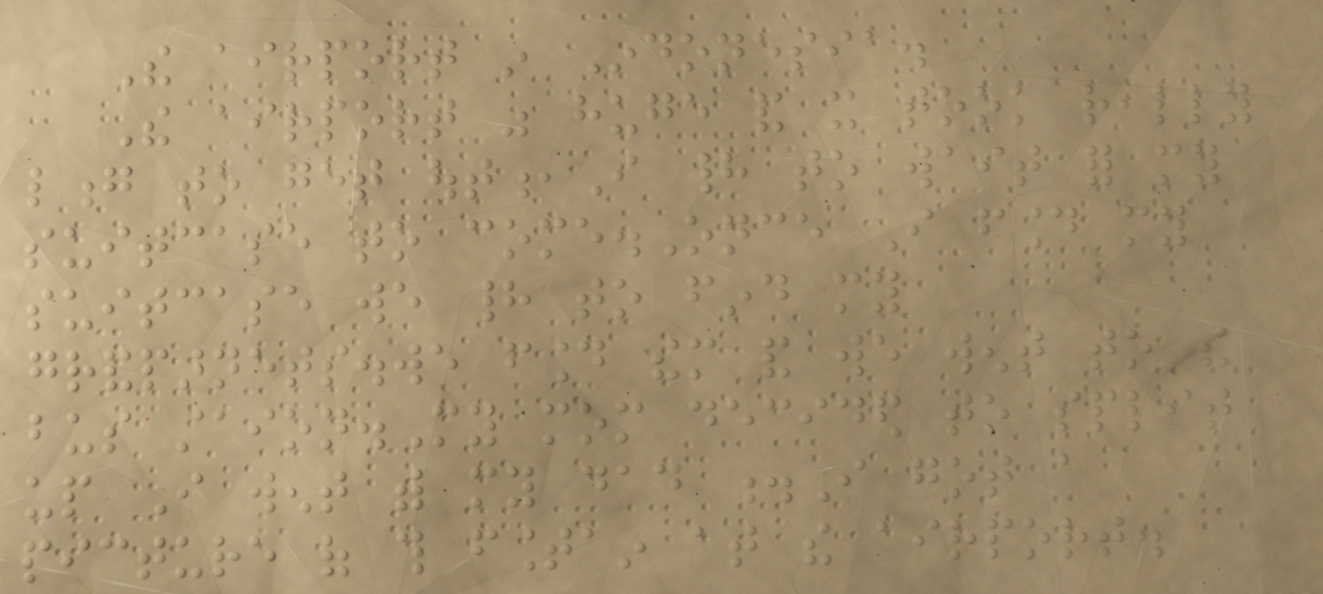The airport in Indonesia.
The airport was huge and it took really
long to get out,I had to wait for my
suitcase to come.Once I found my
suitcase we had to find my
grandparnets.we found them and we went to the
bus staion.My mom decided to split
up I went with my dad .I got a
picture of this fountain at the airport.
